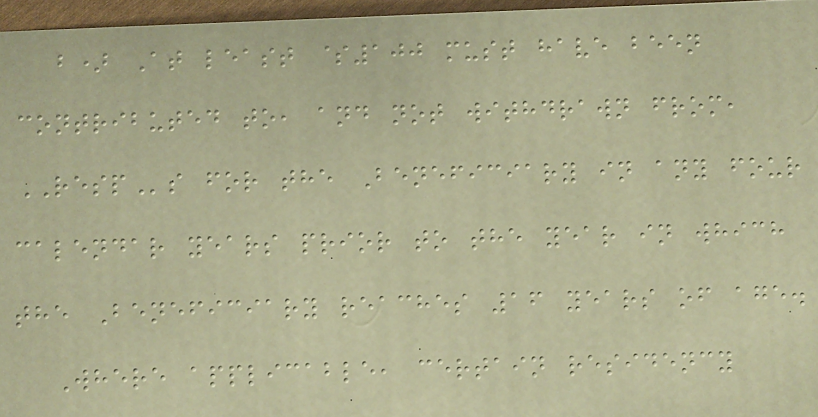b) At least $100 must have been
contributed to, and not withdrawn from,
RESPs for the Beneficiary in any four
calendar years prior to the year in which
the Beneficiary reaches 16 years of age.
Where applicable, certain residency
